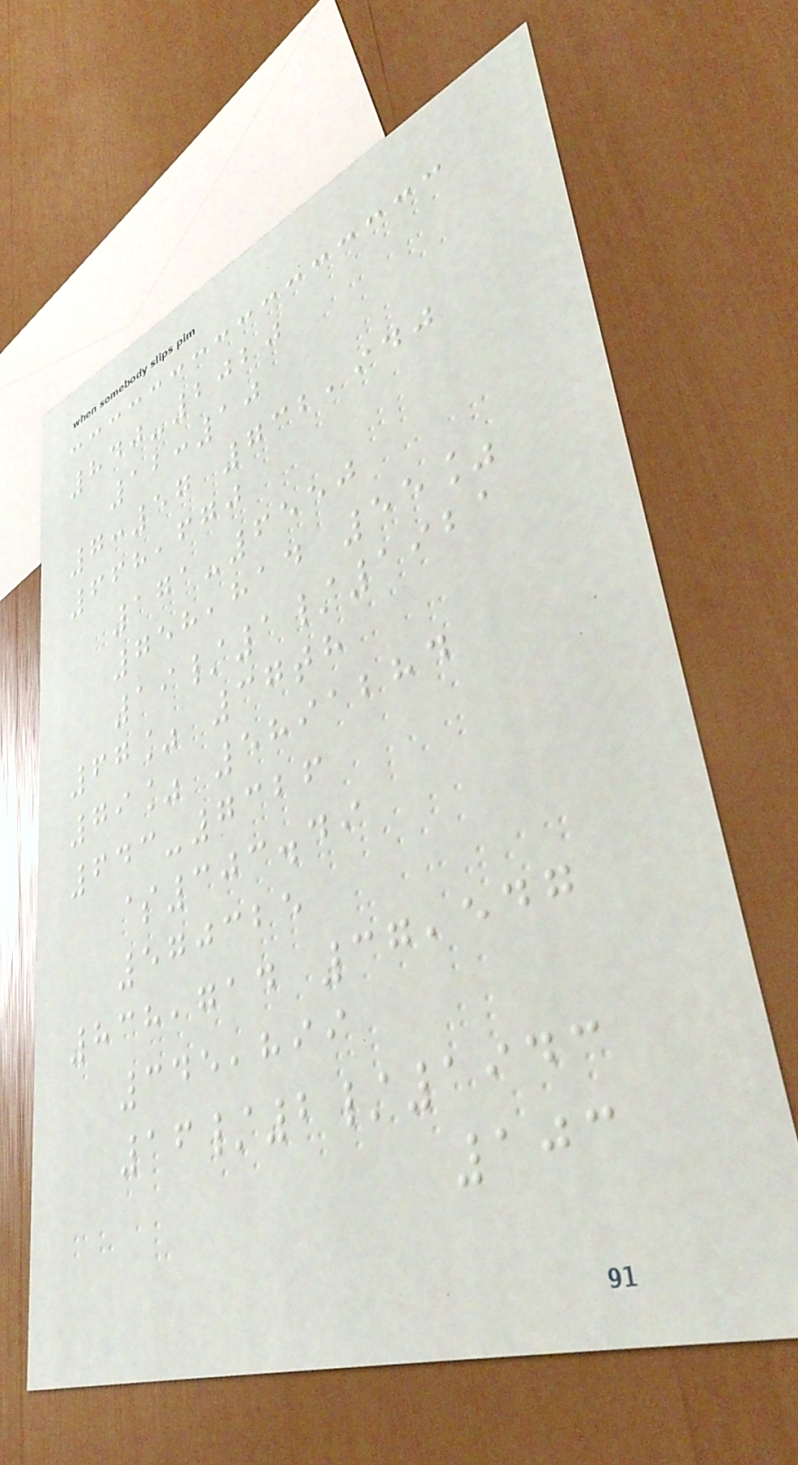840-2020
12:10
7:57 732,940
668,670
171-6550
758,814 55%
19/1/1921
67% 37th
79% 5891284
643-7326
$303.49
570325
838,714 37,547
345,899
16/2/1943
103
